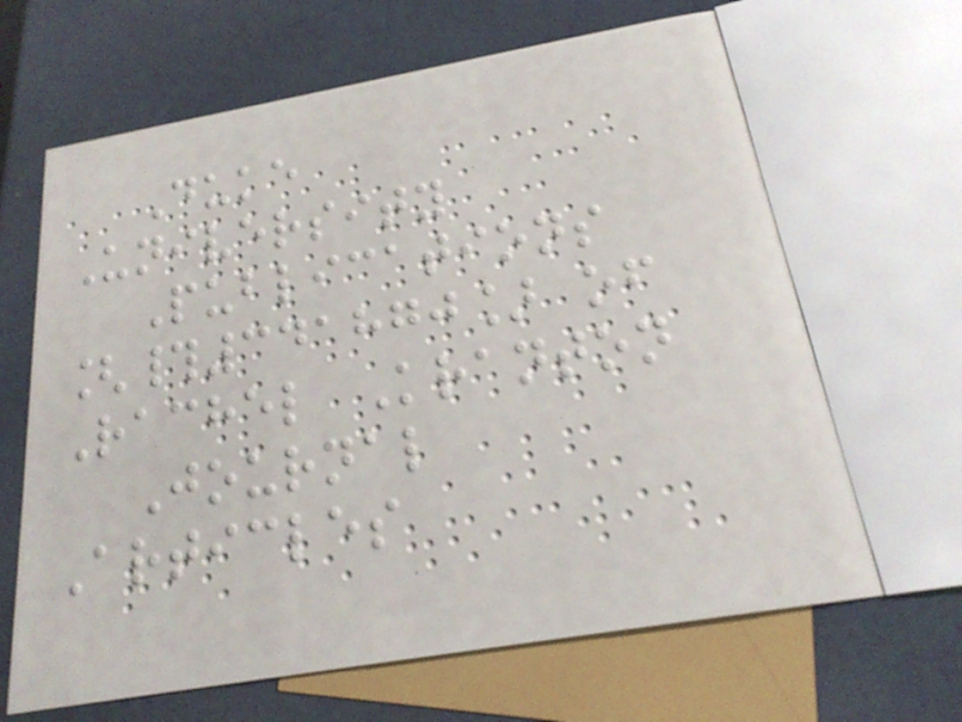Duke
University
Publications
[#341870] of
Rachel Kranton
Journal
Articles
